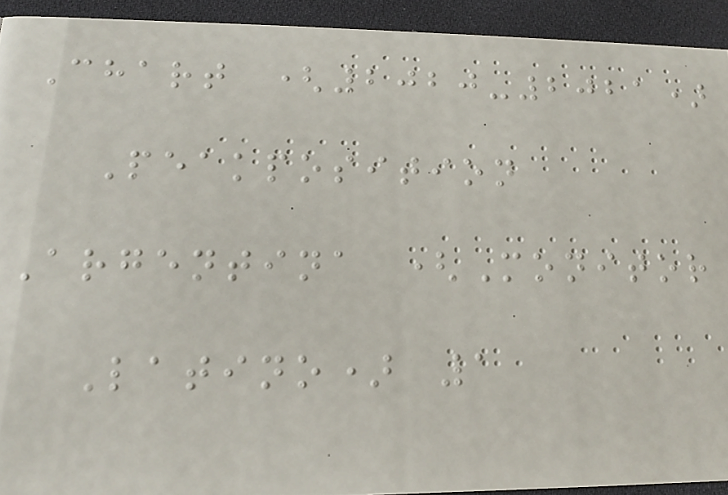Chart (2020-2021)
Peakposition
Argentina (Monitor
Latino) 1
